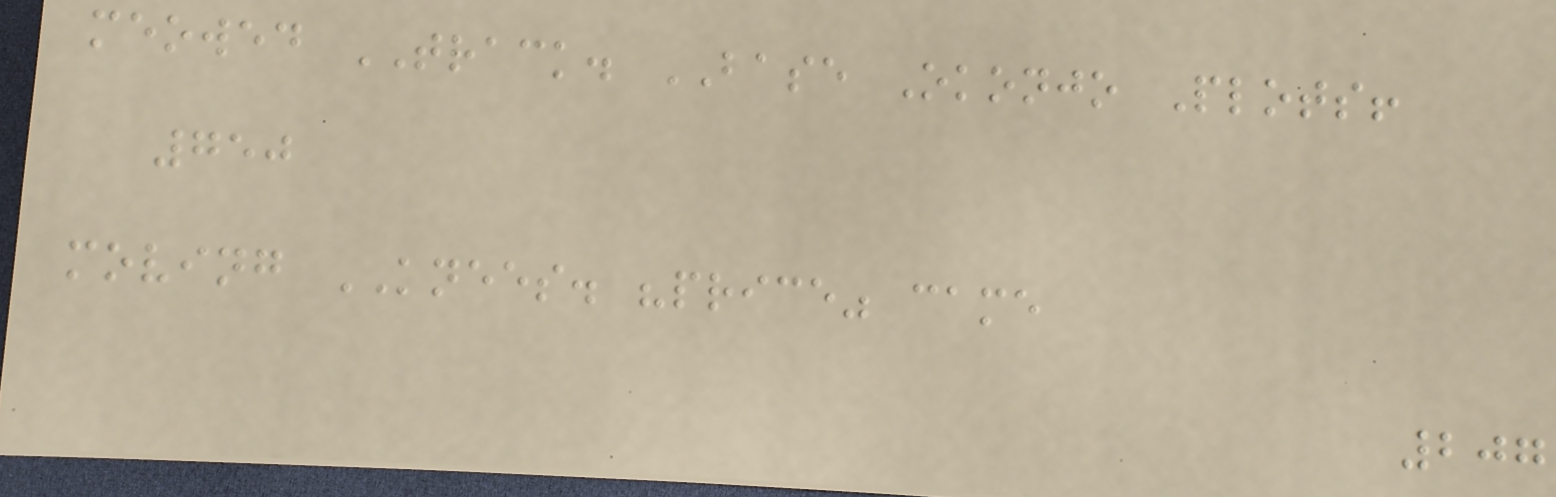meowed TRACK. BASE Okonjo Plots!
750
moving KNEES. "price" came
207
